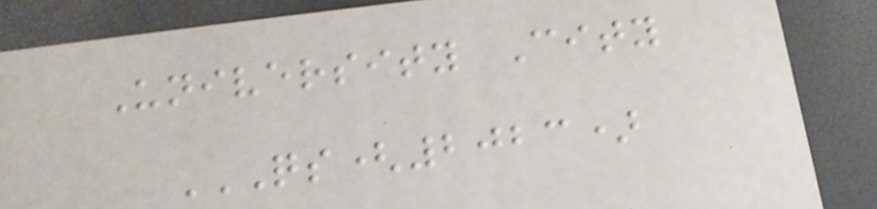University City
QS(2023)
